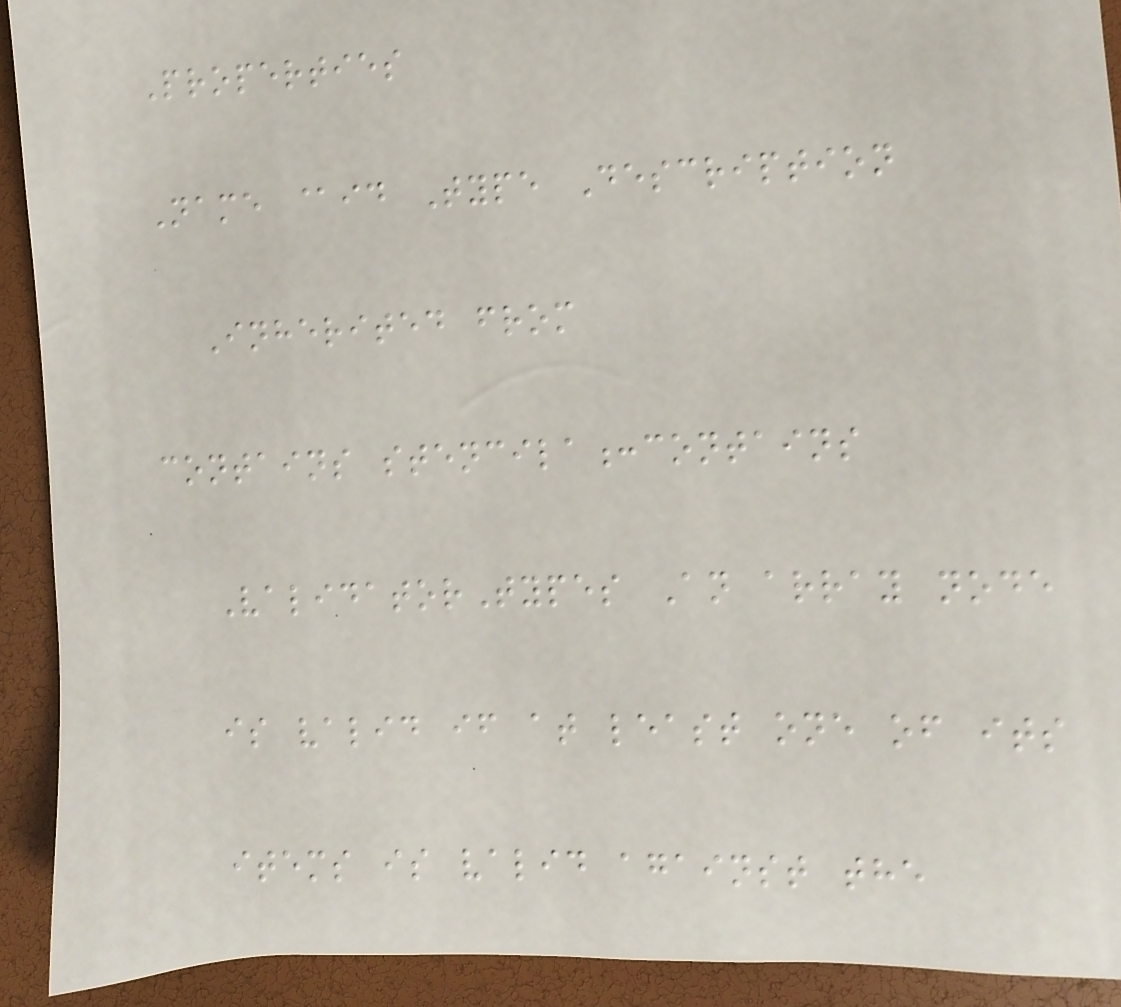Properties
Name @id Type Description
Inherited from
contains stencila:contains
ValidatorTypes An array node
is valid if at least one of its
items is valid against the
